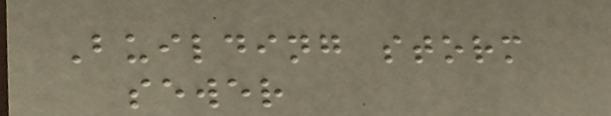Building storm
sewer
